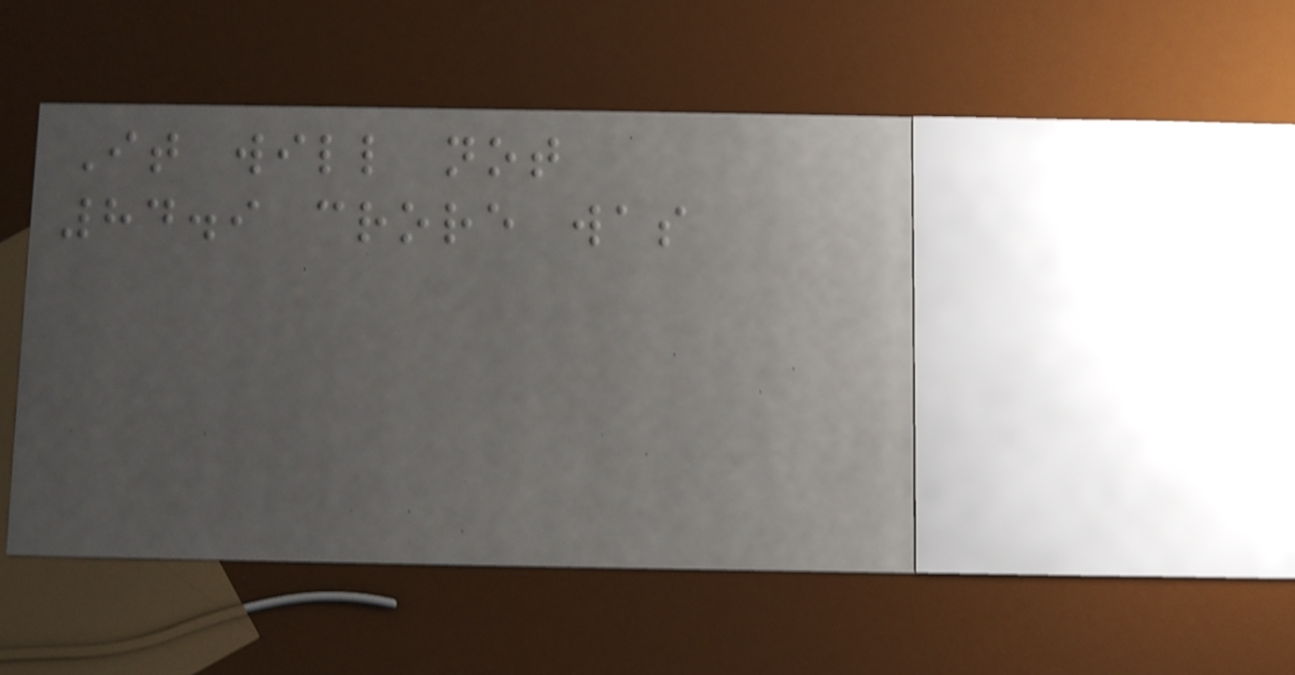It will not
84.9 crore was
